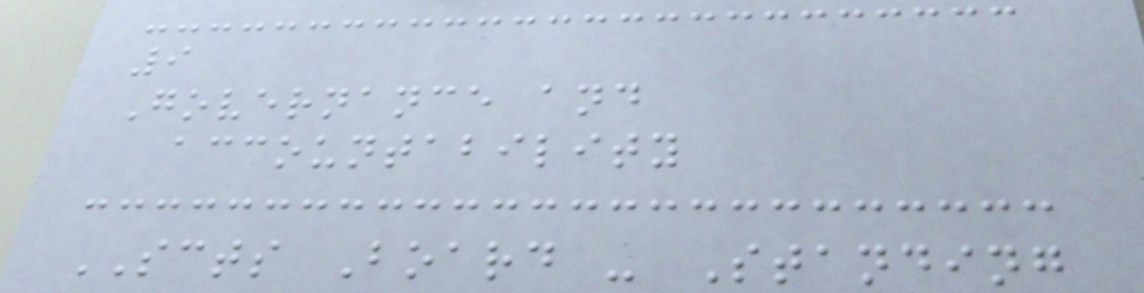9
Governance and
accountability
SCTS Board - Standing
